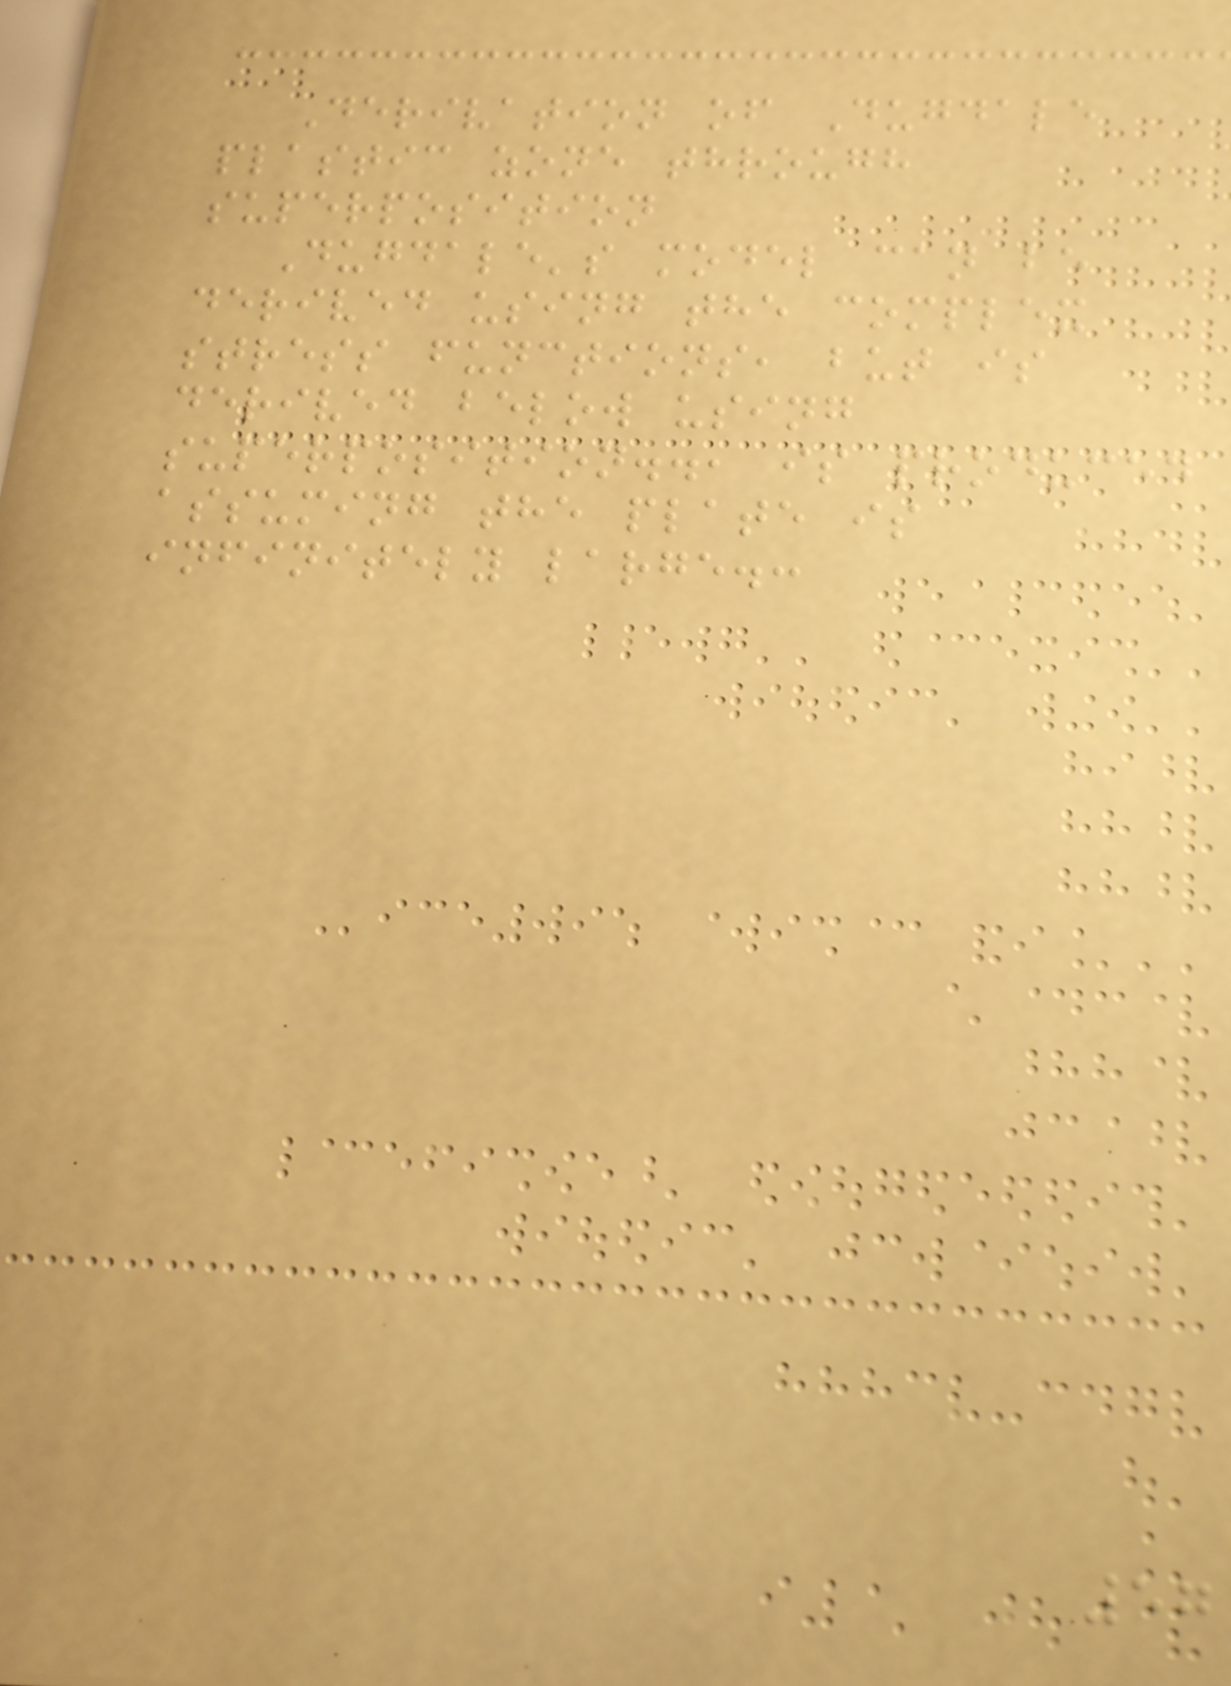Derivation of Dugdale
plastic zone through
superposition
Dugdale's model can be
derived using the complex
stress functions, but is
derived below using
superposition.., is produced
assuming the plate is
infinitely large.:
57
